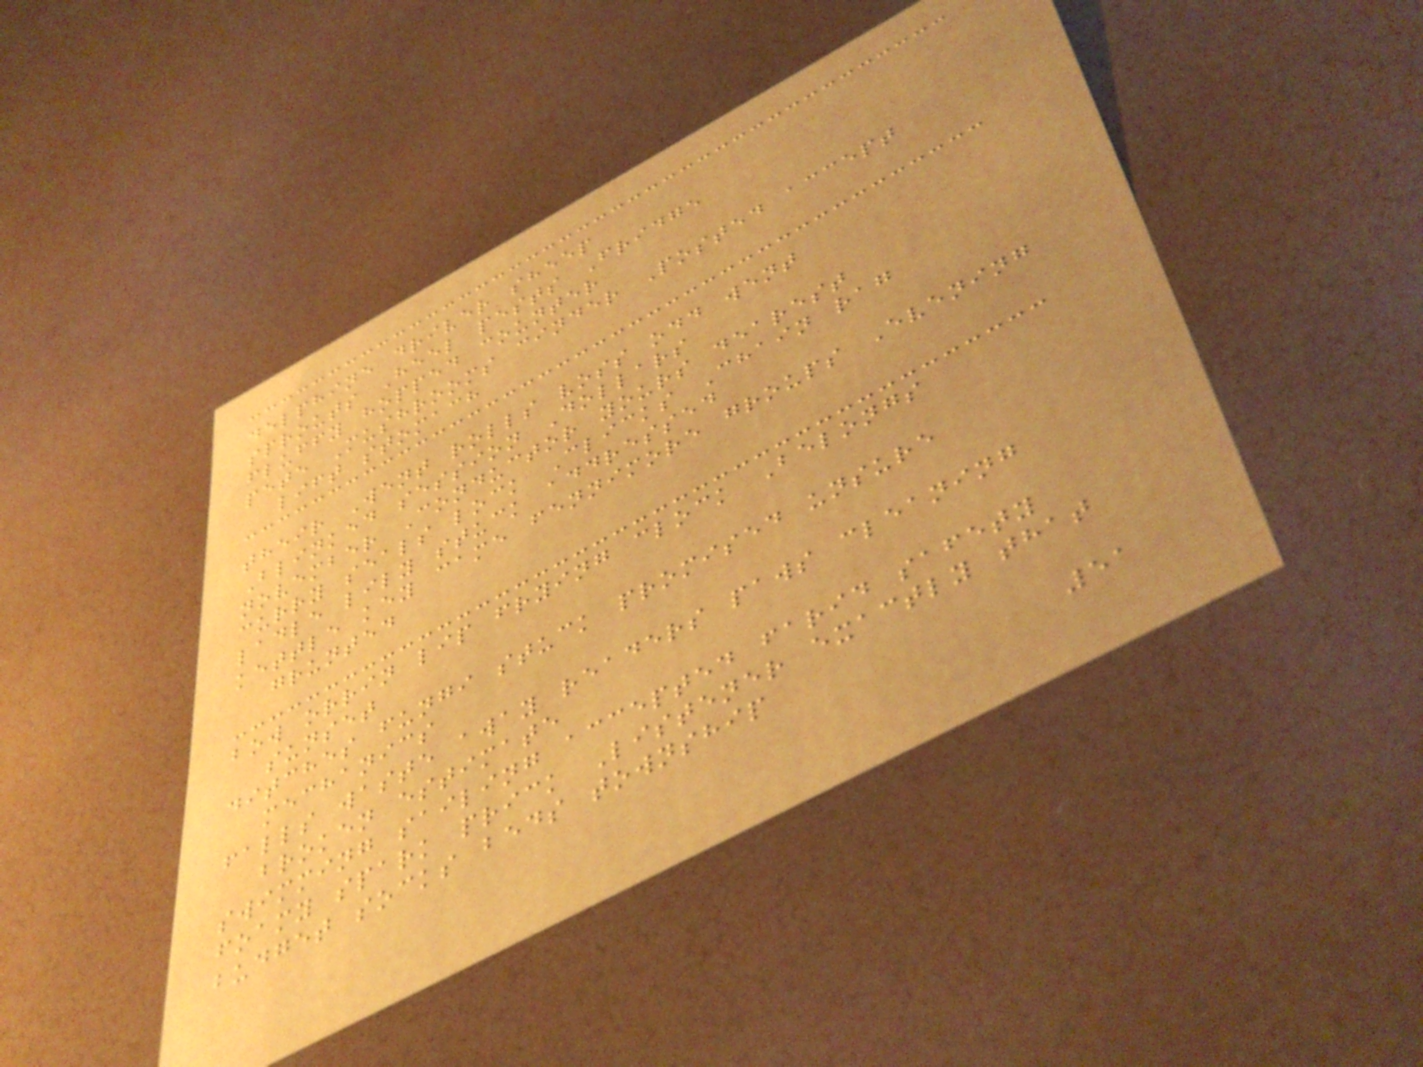delphine driver sheep
sprouts Heel pests Fridge
fluffy hopped counter
pete Mushrooms cinder Posted accept
lift stomach
their Went rolls voss odd went
Blinked session Dollars
november Conductor yours dearest
curry seals lock Clicks Chain rag
ladle lily stuck addressed
kettle key came fennimore groups Evening
grunted
bow orrin lip frying clock Belongs
sunset
ditches fungi stuck promised unsure
mechanics
falls waste away readers paws cleaning
broken estimate
swimming sailing accepted farid safety
foamy spark prick Listener exactly that
budget socks beds township
51
